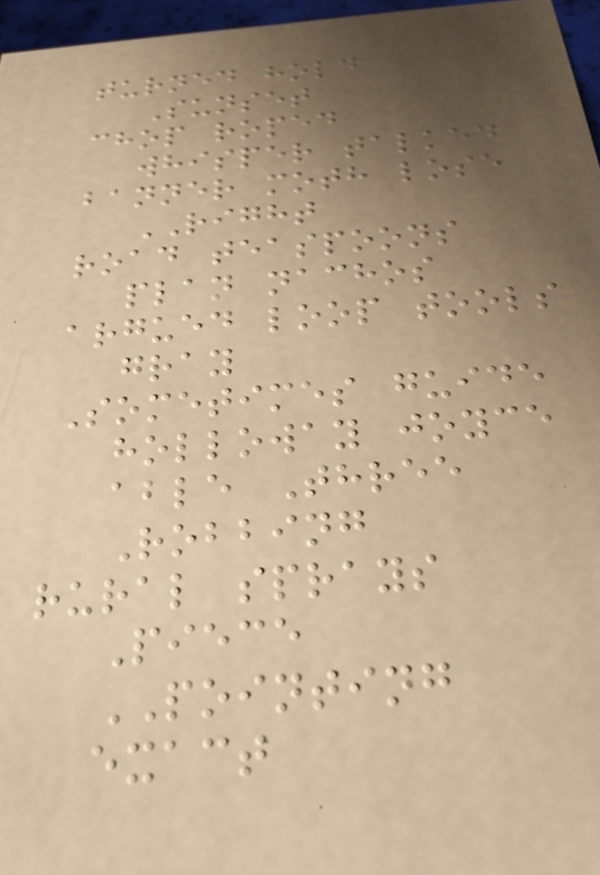turned hold
Sunset
chop roped
whisper talked
banner moth lose
RIGHT
road teaspoons
plan nachos
argued loop tools
gray
Sometimes guide
holloway joyce
able Three
Robbing
rural sprays
Piece
POINTING
exact
